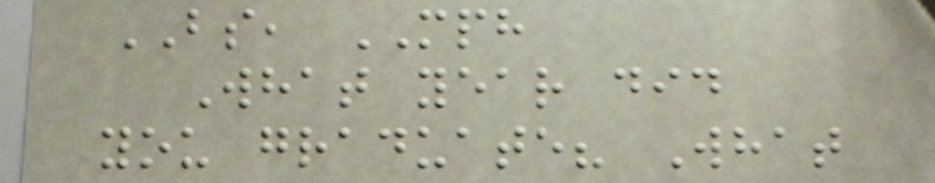BS, MPH
What year did
you graduate? What
